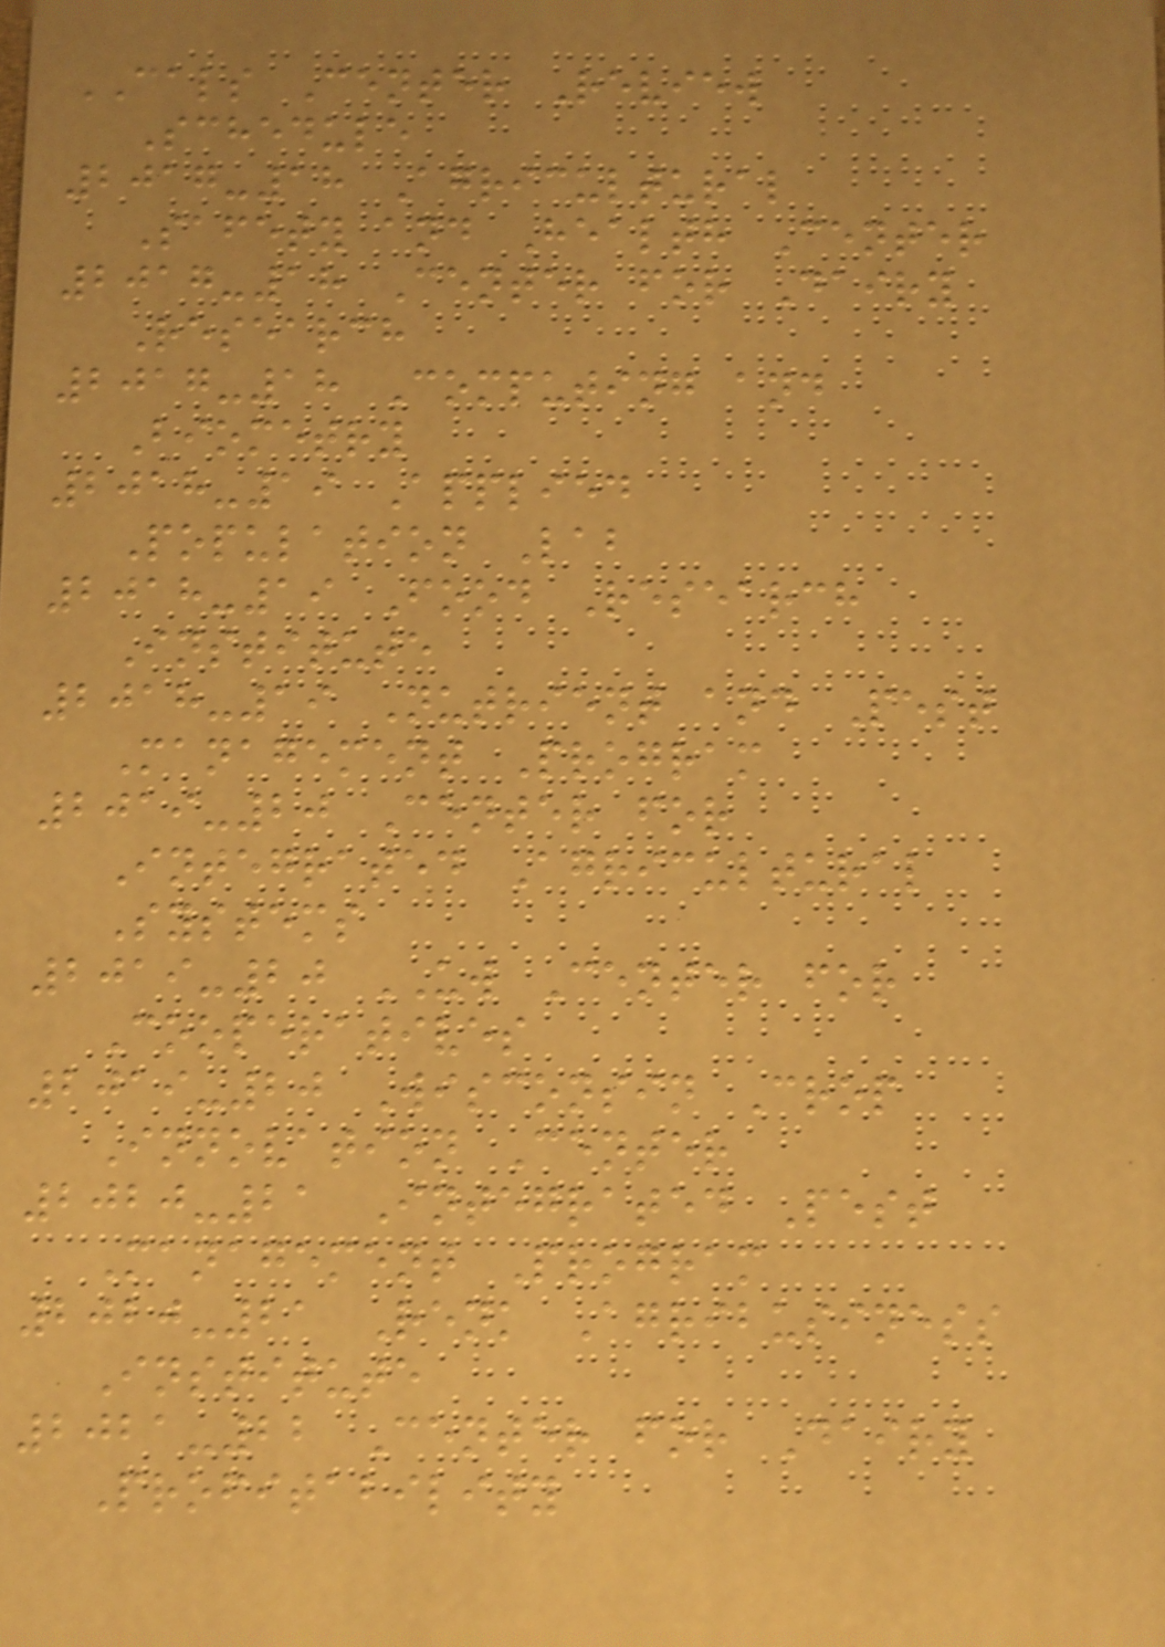CALS Center Review
Schedule
2017-18 Agricultural
Safety and Health Center
2017-18 Center for Dairy
Research
2017-18 Computing and
Biometry
2018-19 Applied
Population Lab
2018-19 Food Research
Institute
2018-19 Nutrient and Pest
Management Program
2019-20 Center for
Integrated Agricultural
Systems
2019-20 UW Center for
Cooperatives
2019-20 Wisconsin Crop
Innovation Center
2020-21 Integrated Pest
Management Program
2020-21 Renk Agribusiness
Institute
2021-22 Center for Dairy
Profitability
